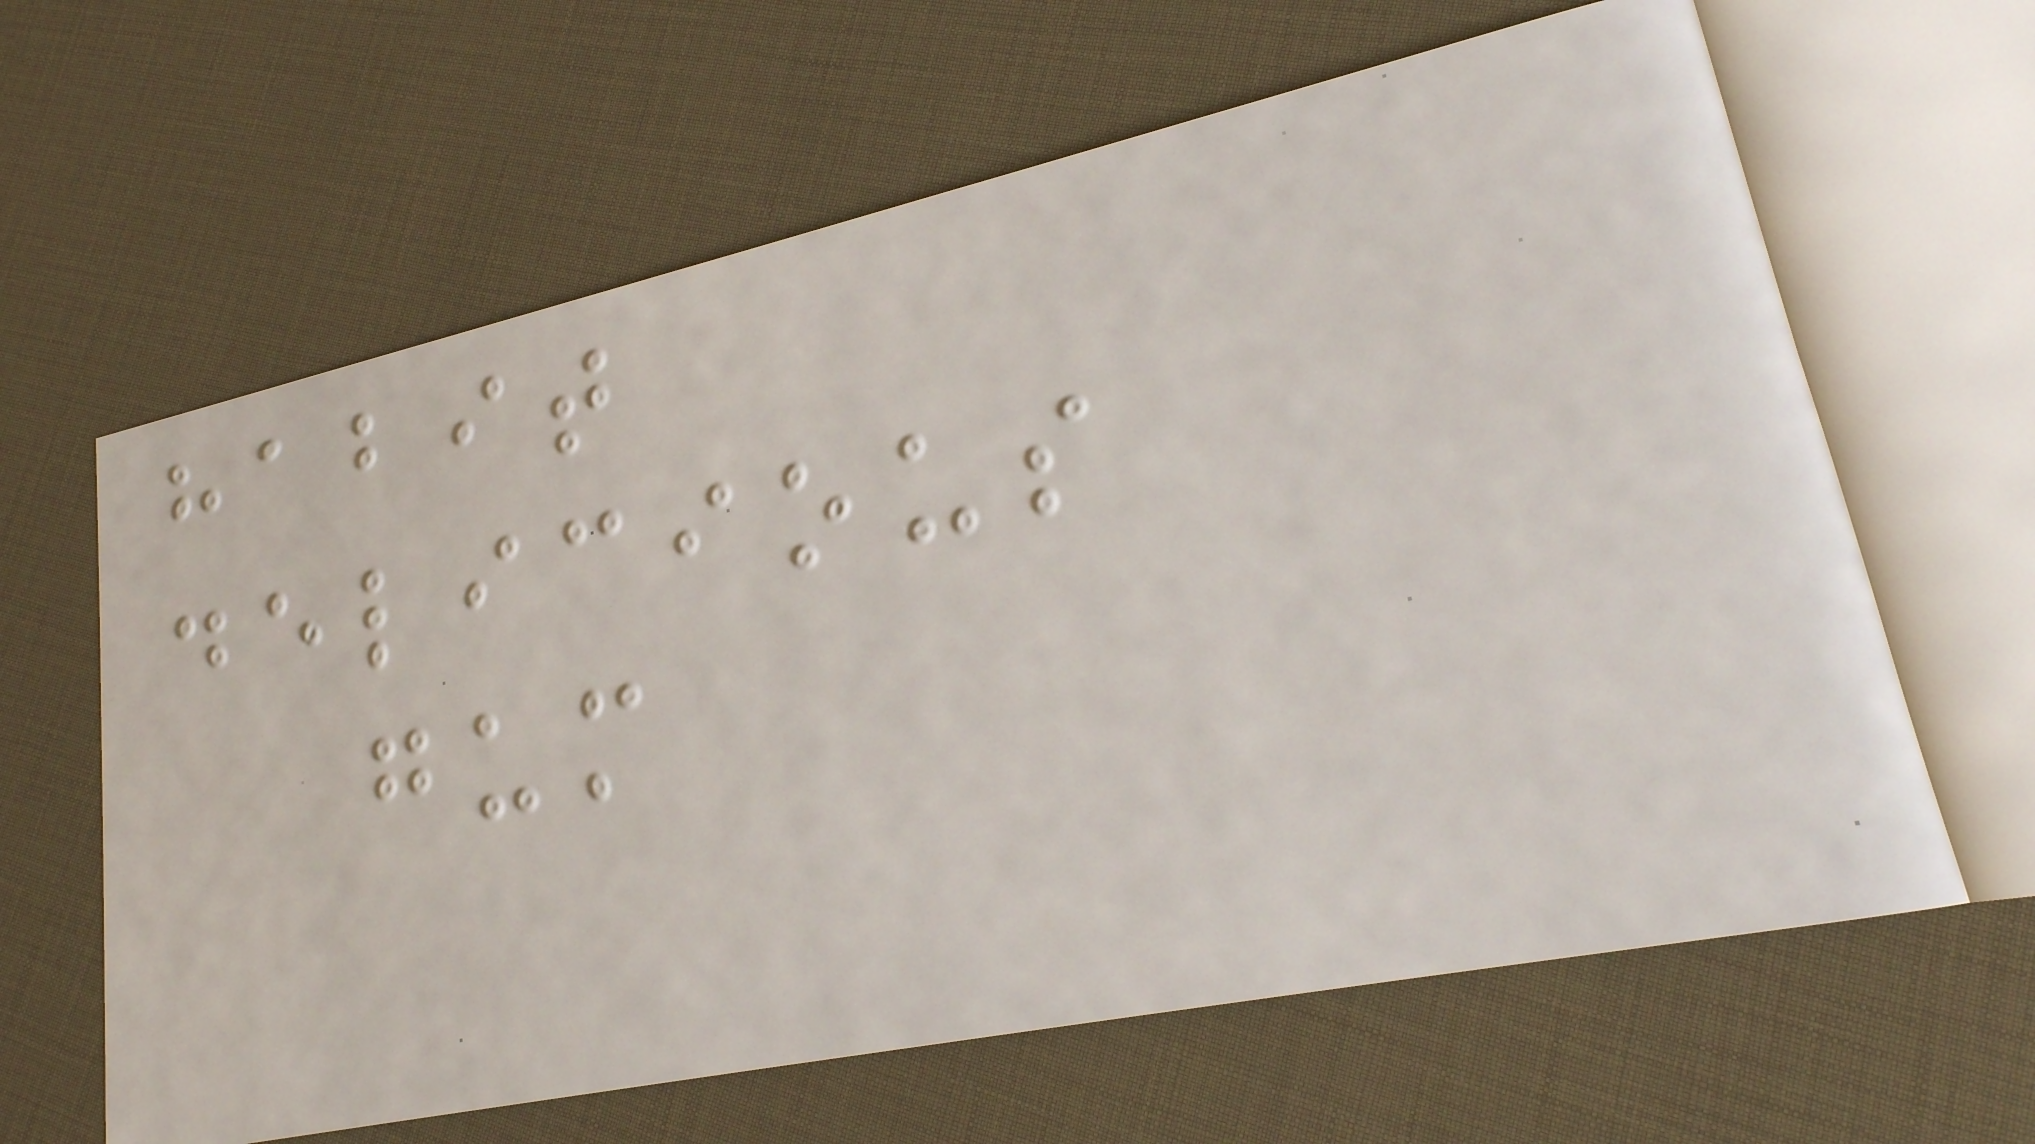habit
delicious
gum
